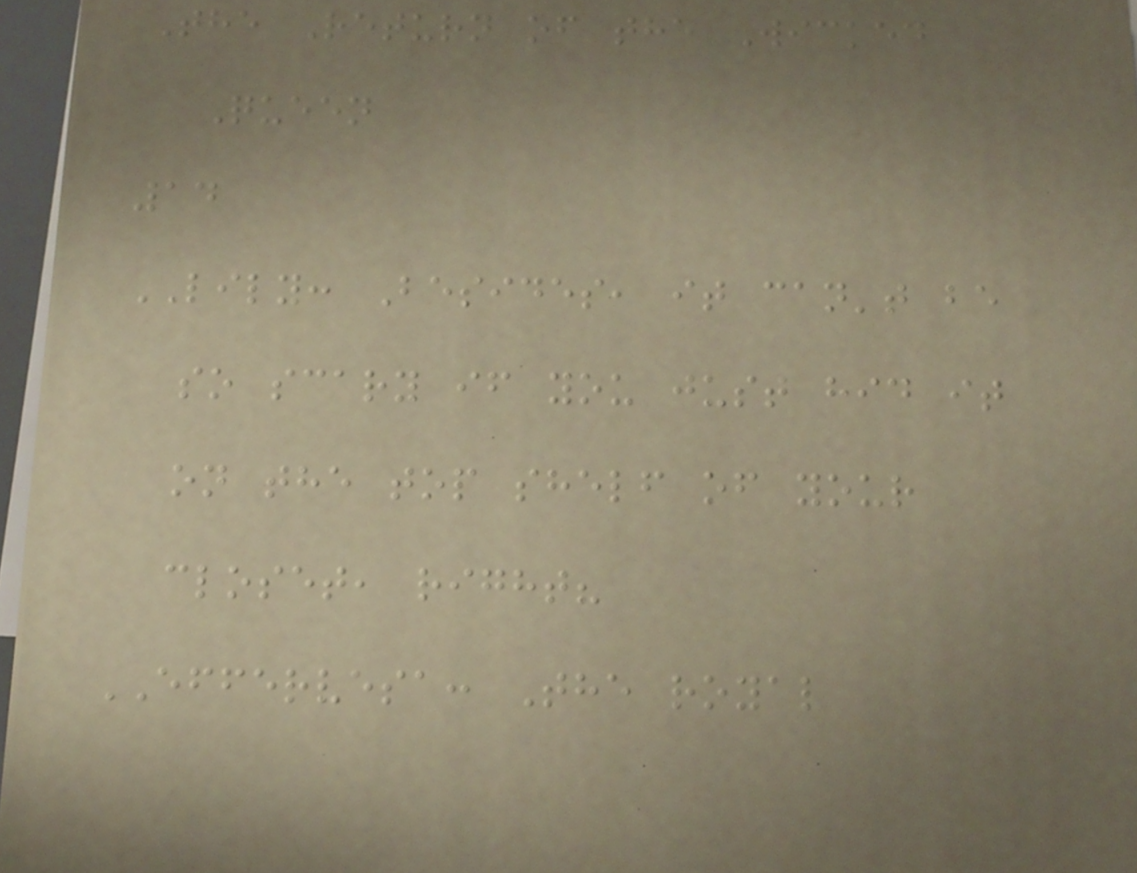The Return of the Wicked
Queen
14
LILY: Besides, it can't be
so scary if you just hid it
on the top shelf of your
closet, right?
EFFERVESA: The royal
